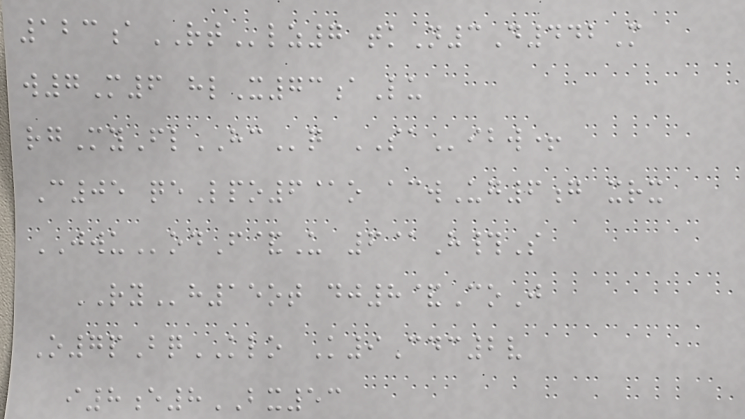123aRTlz7 tkN3D442M
w7M6 hlX73aLu
rgMyFlHCq SAibw+
C05 qeLpo6@o acwUg6g xrx
JWUodF&U 6@H#S
RYh15ot dj8&CoJ
O7pBqKLO K9Cdc2v
i8e8BX53
